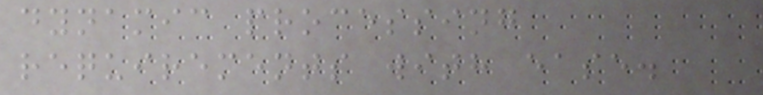dynamic processing
requirements with ease.
